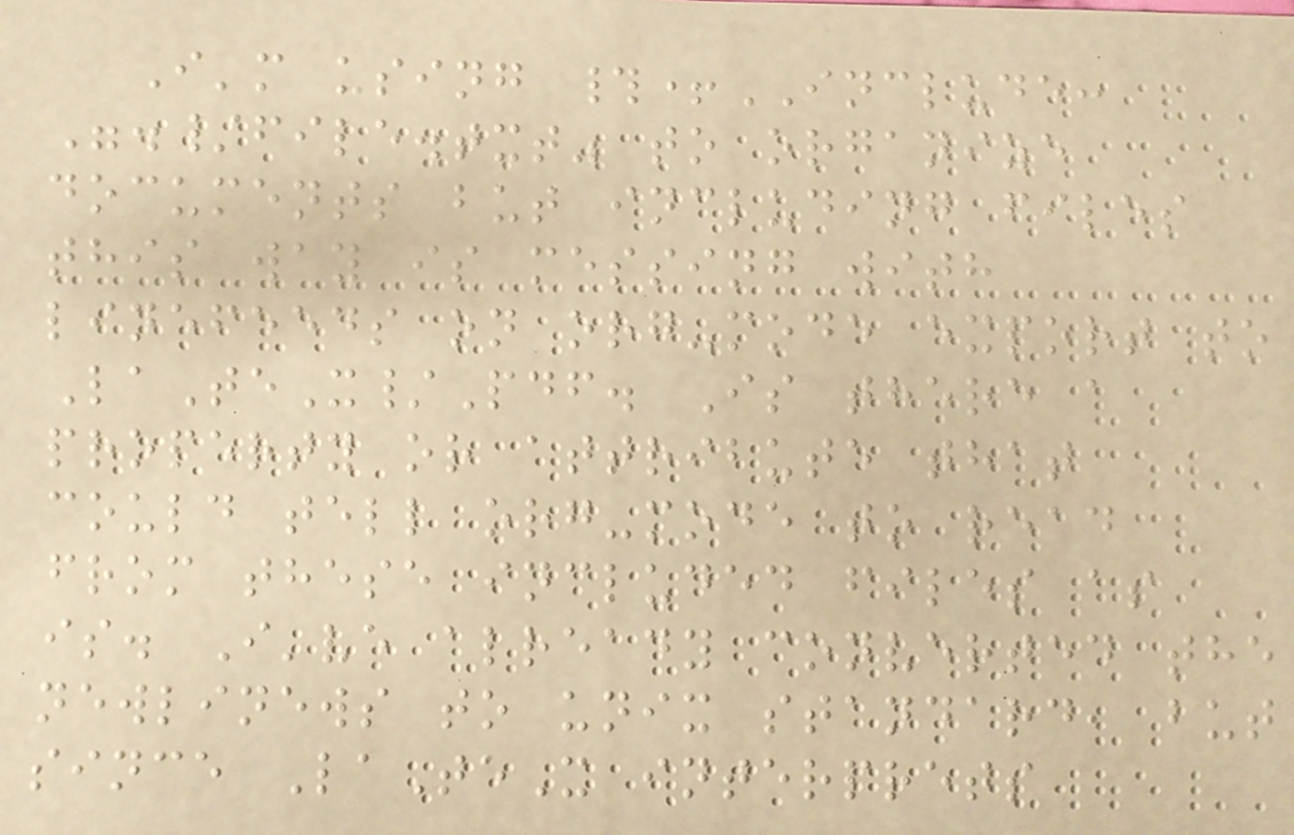I'm using #+INCLUDE:
"./file.txt" to organize
documents but including files
this way is messing with
linefeeds on org-mode export to
LaTeX/Pdf. Is there a
property or attribute that
could tell org-mode to read
from these included files as
is. I've already converted the
newlinews to unix standard, but
since LaTeX interprets
